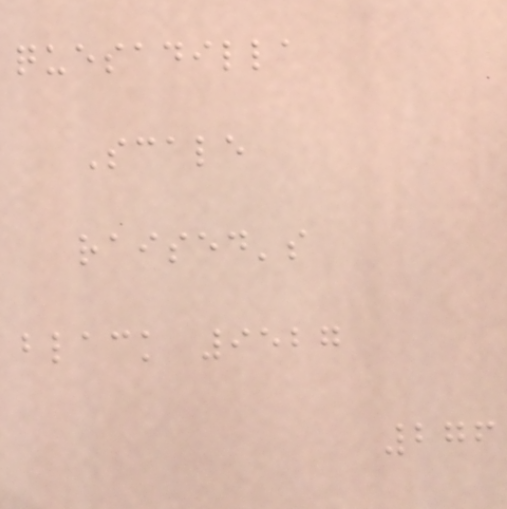quesadilla
Scale
raised's
black 9527
276
